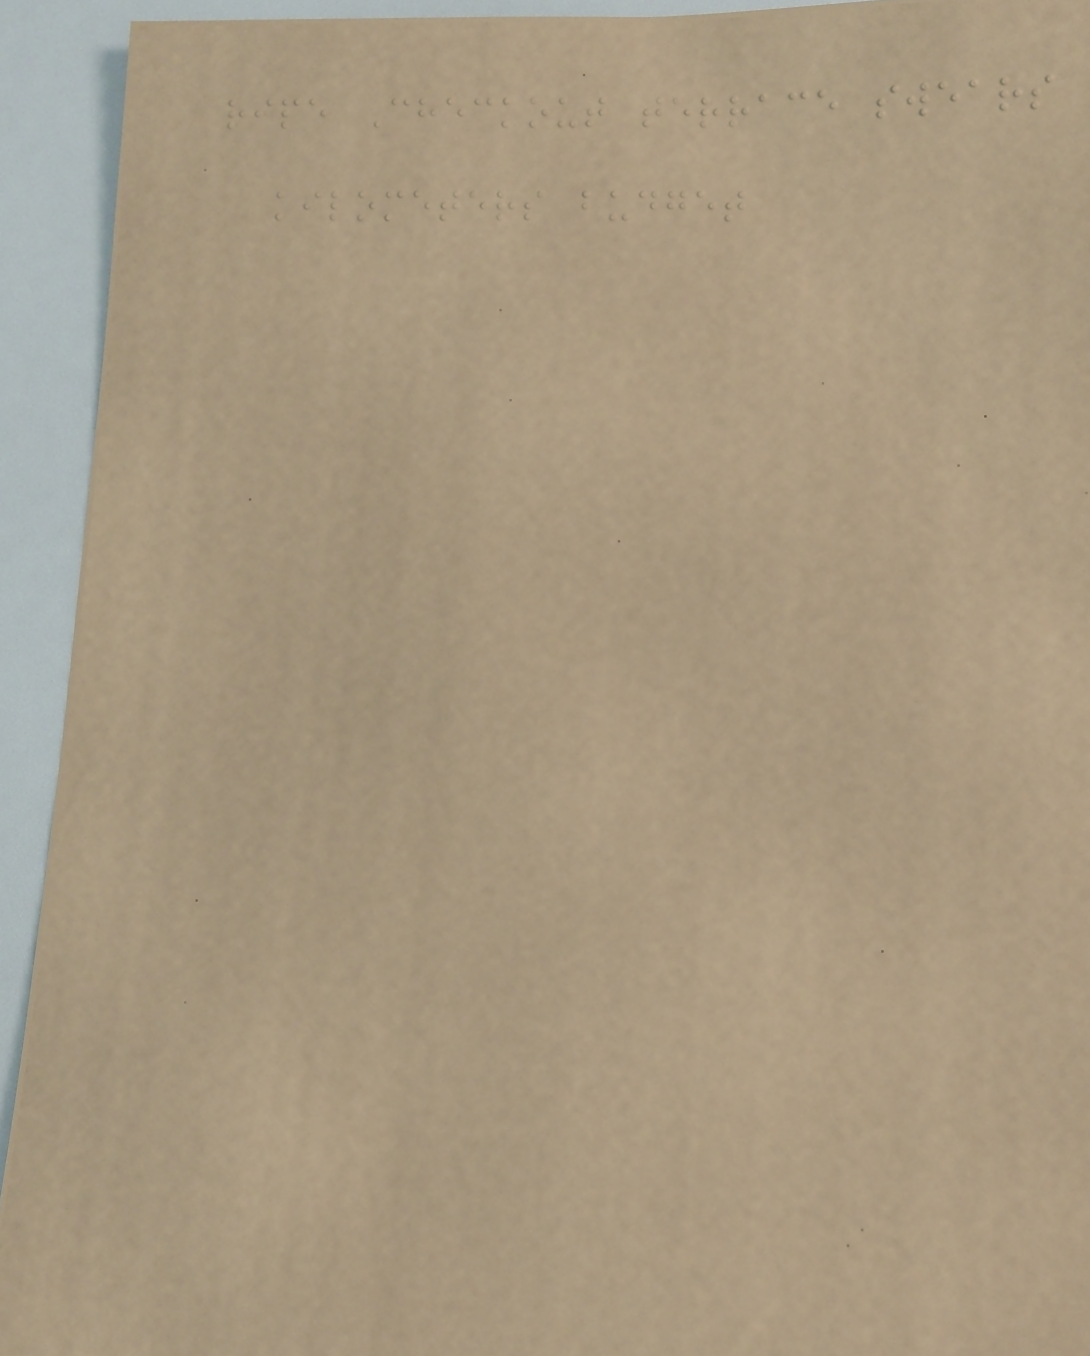ripe Checkout terrace swears
kilometers budget
